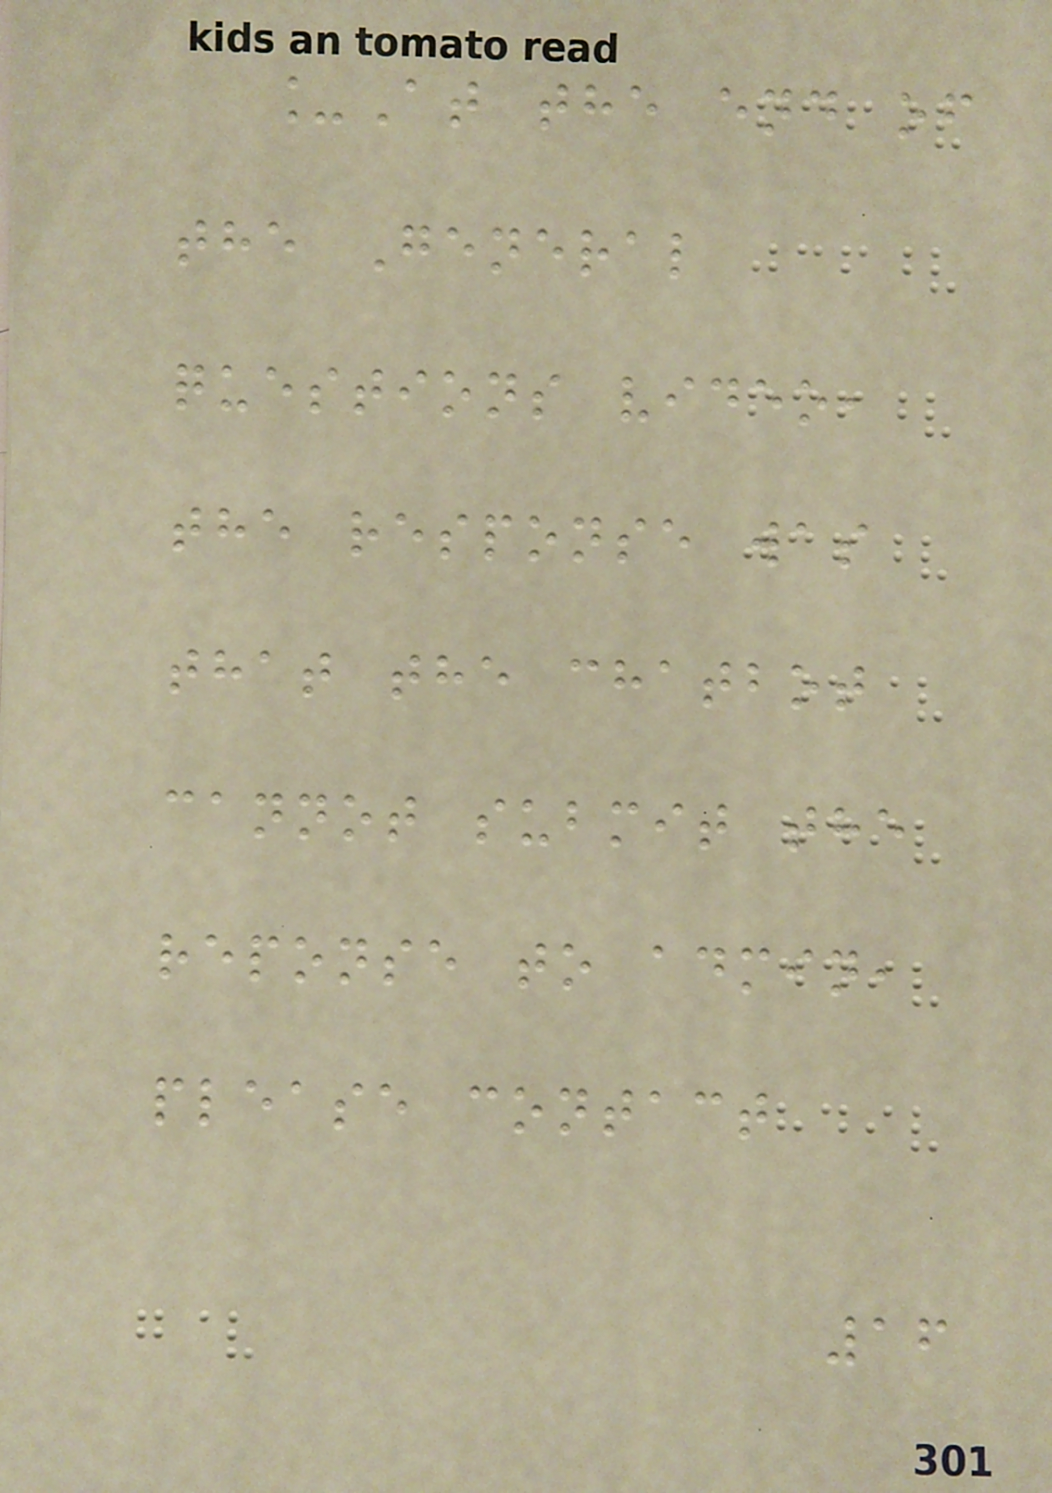_At the end of
the General
questions video,
the response was
that the chatbot
cannot submit the
reponse to admin,
please contact
16
